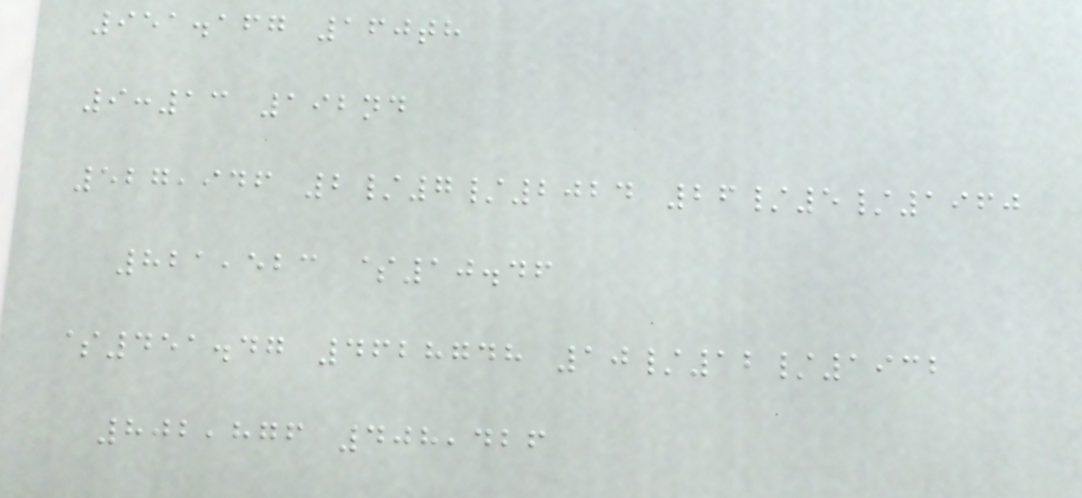951.167 160th
9:13 192nd
527,946 2/7/2024 26/5/1960
821,523 $10.46
$451.47 4628748 10/12/1932
802,876 408,426
